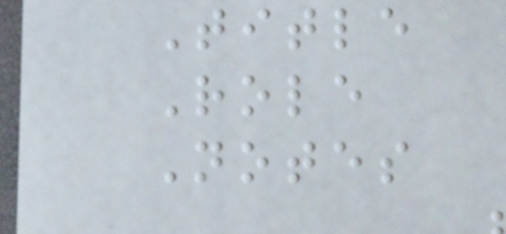Title
Role
Notes
